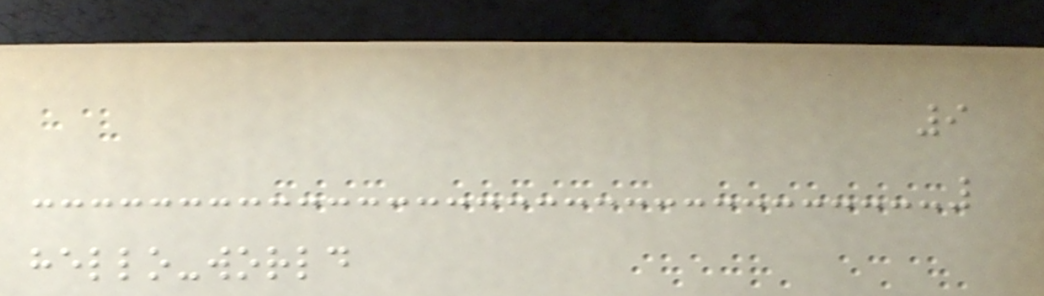9
hello-world
